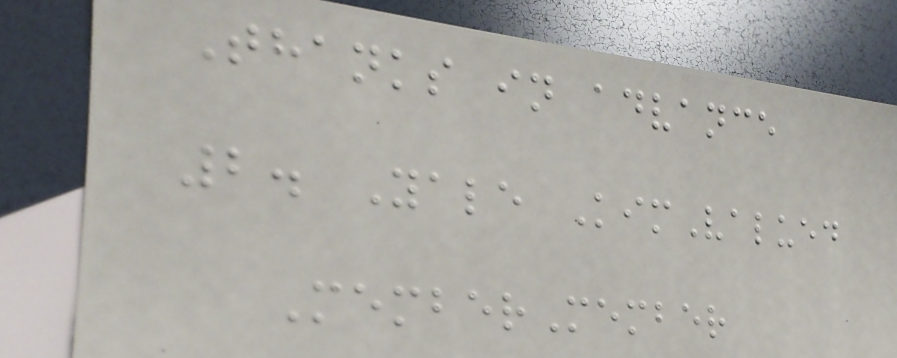Thanks in advance
2. Yale KimValued
MemberMember
